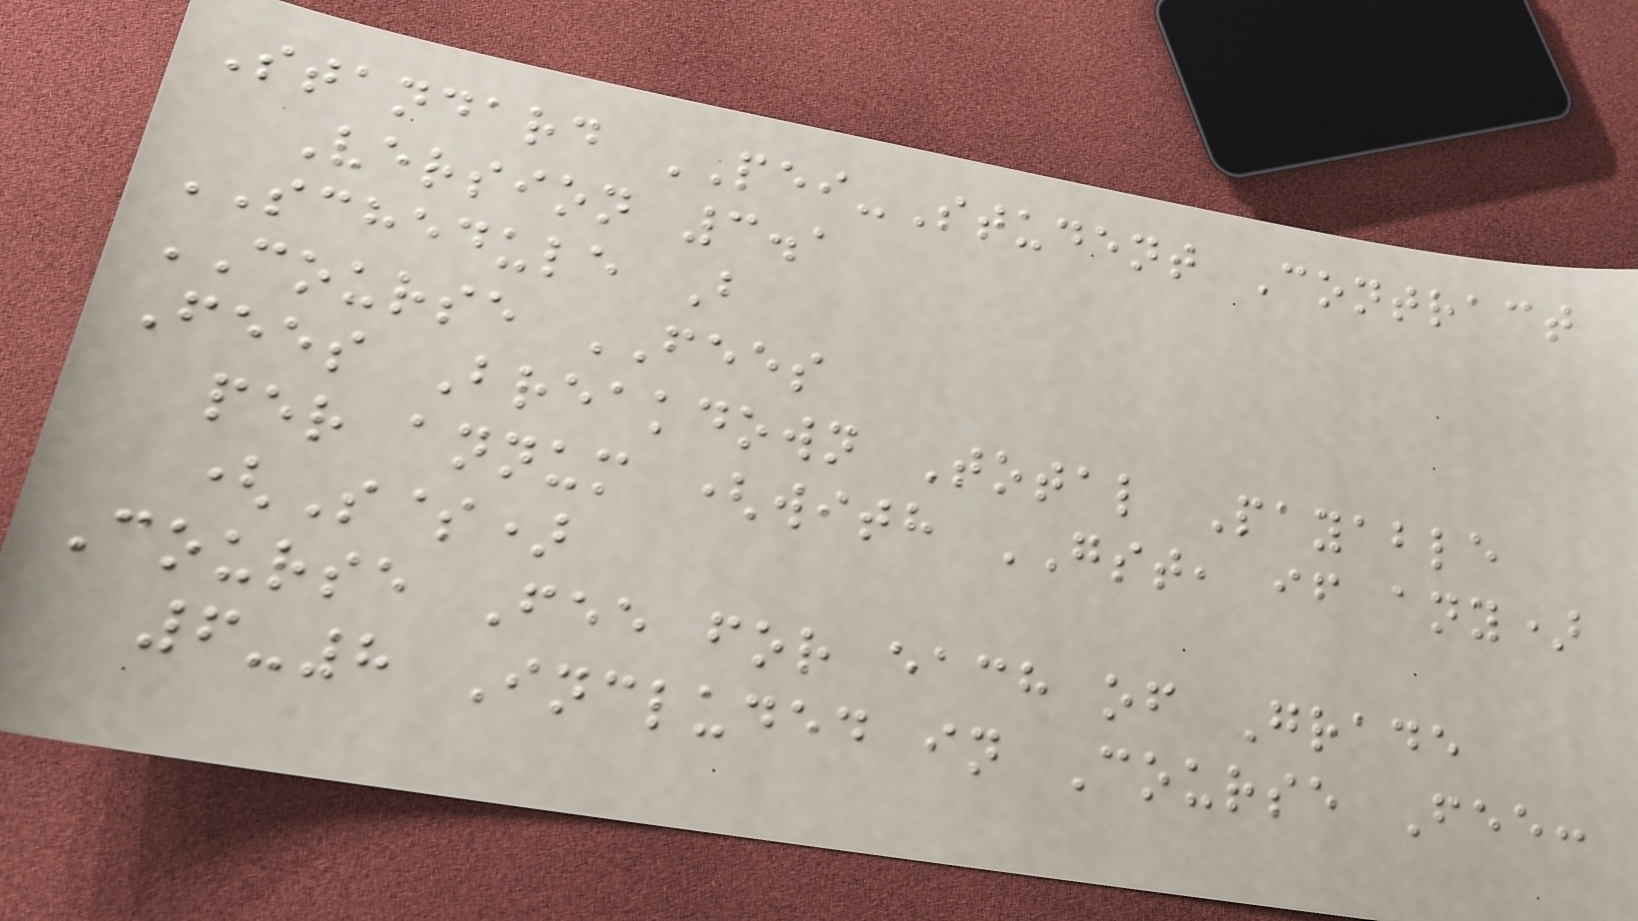Standard PEI-Student Contract
Version 3.1
SCHEDULE B
COURSE FEES
Fees Breakdown Total Payable
per annum (with GST, if any)
(S$)
Course Fee for each of Grade
6-8 Included in Course Fee:
